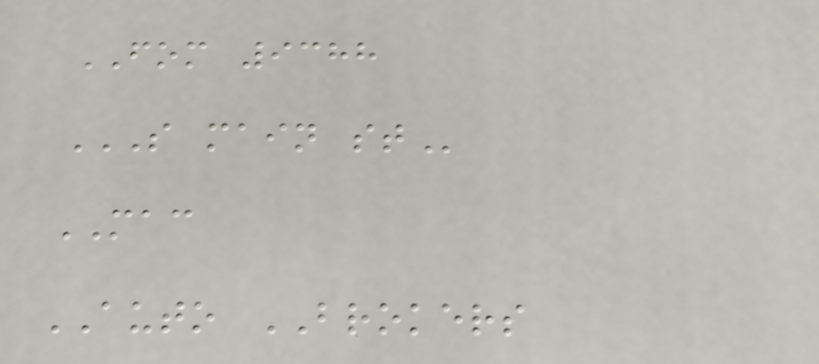FOM 9388
S MAIN ST
MAC
AUTO BROKERS
